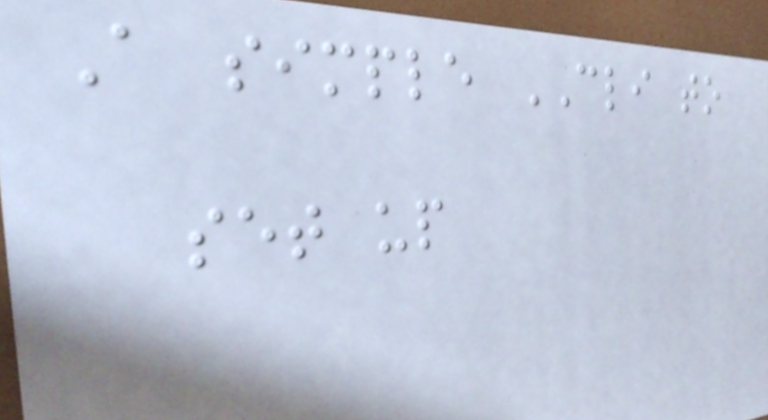A simple CLI to
set up
